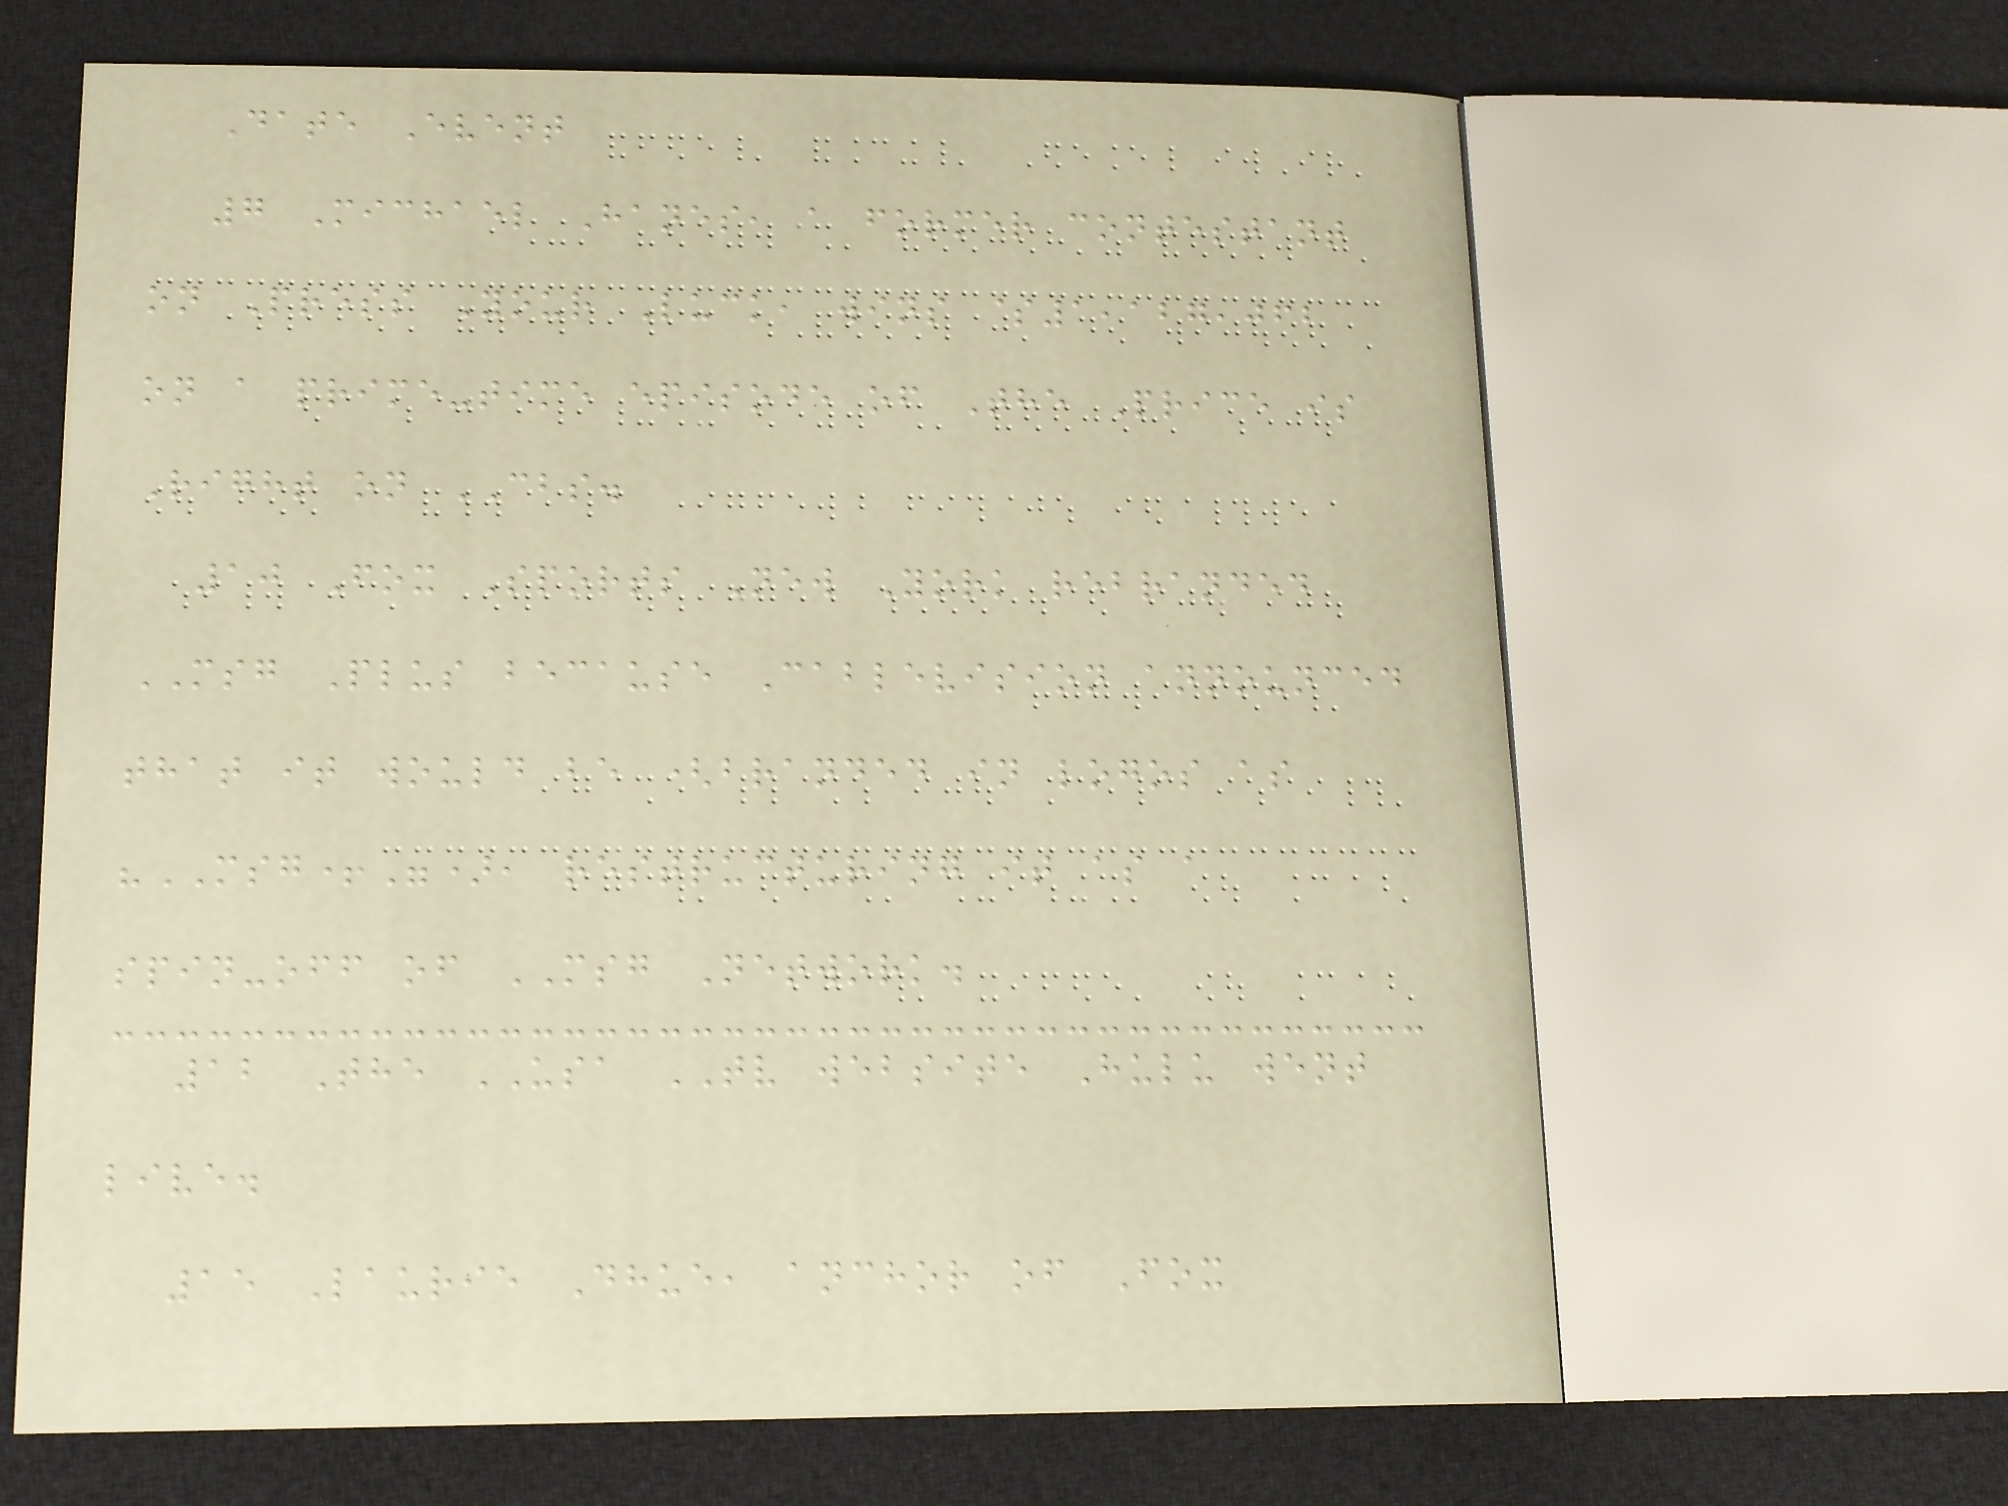Date Event
7 Michael Hanes, a former contestant
on Press Your Luck, wins $1,127,062
on a prime-time episode of The Price is
Right on CBS.
10 Fox Sports New York rebranded
MSG Plus because Cablevision announced
that it would be (branded in logos as
"MSG+"), restructuring it as a
spin-off of MSG Network.
12 The USA TV website Hulu went
live.
15 Laurie Dhue, anchor of Fox
